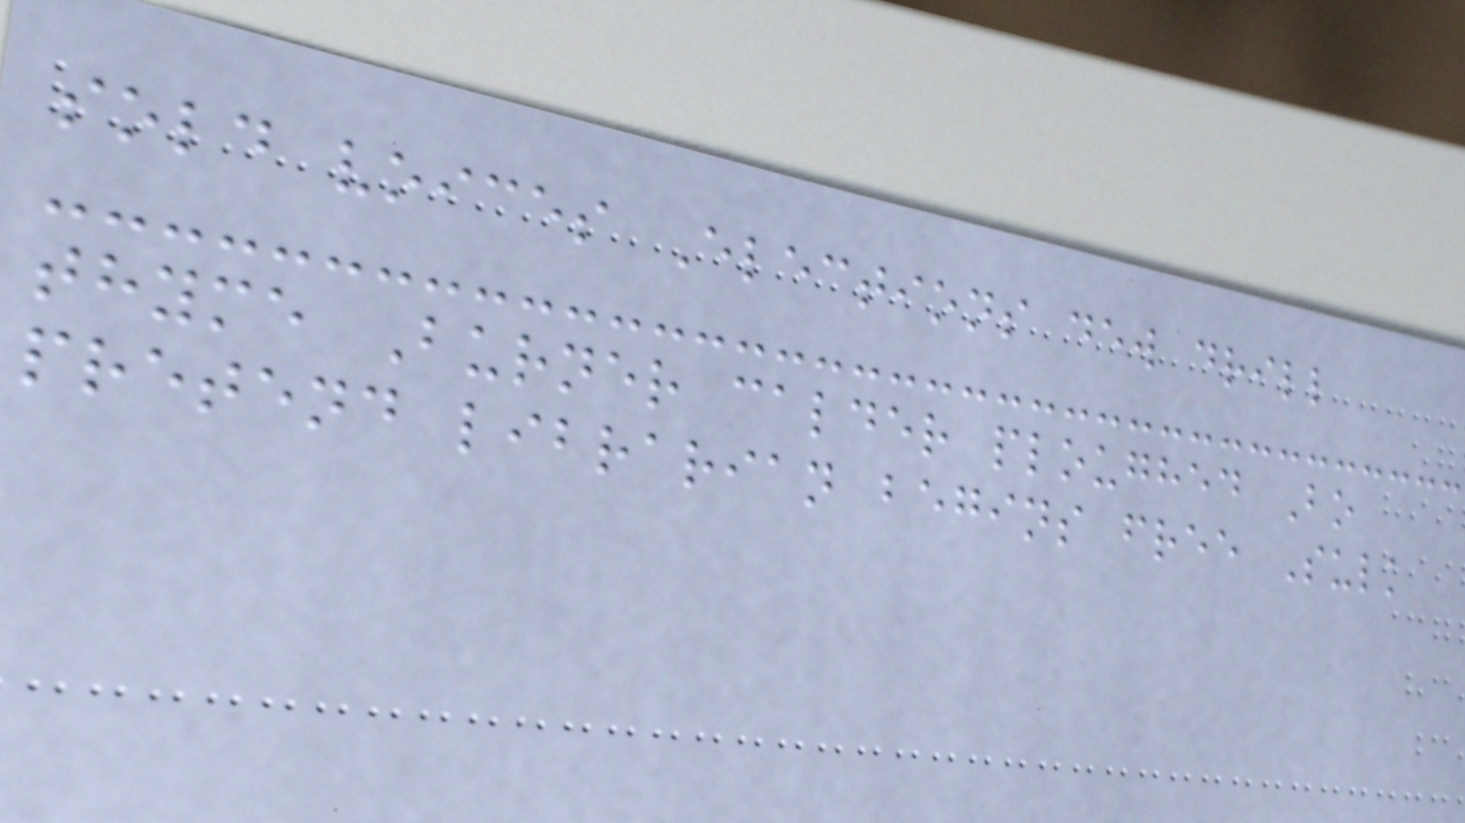sold voices Elections dew drill
thyme Burner calder ploughed Bo
pretend librarian begins free Sulk
